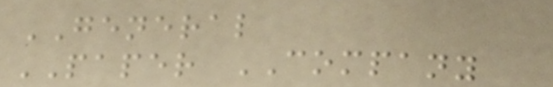GENERAL
PAPER COMPANY
